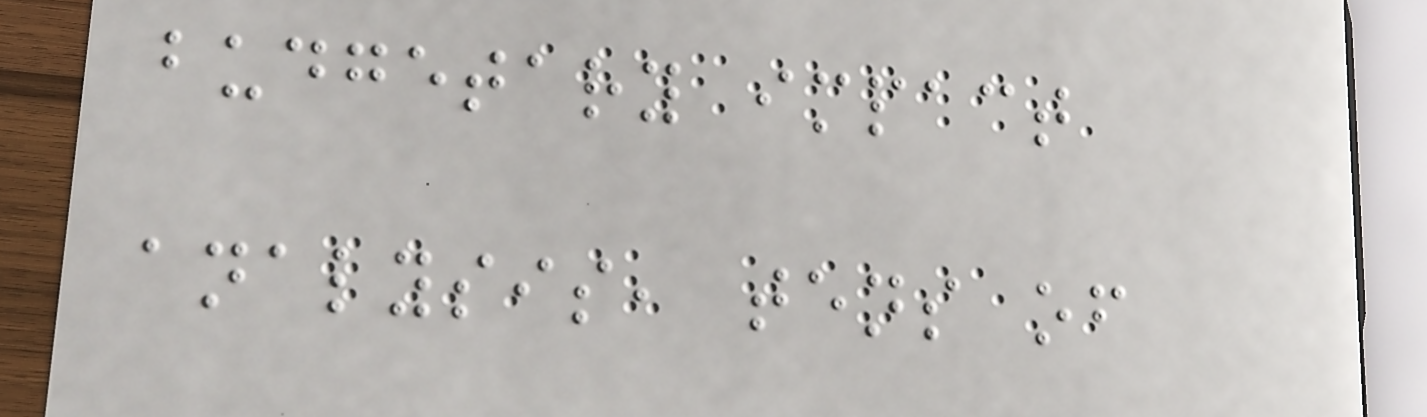budgetary impact
analysis, tens of
